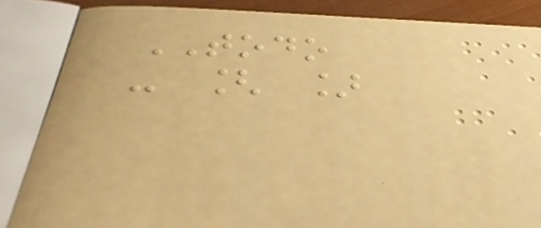TODO
- [ ]
